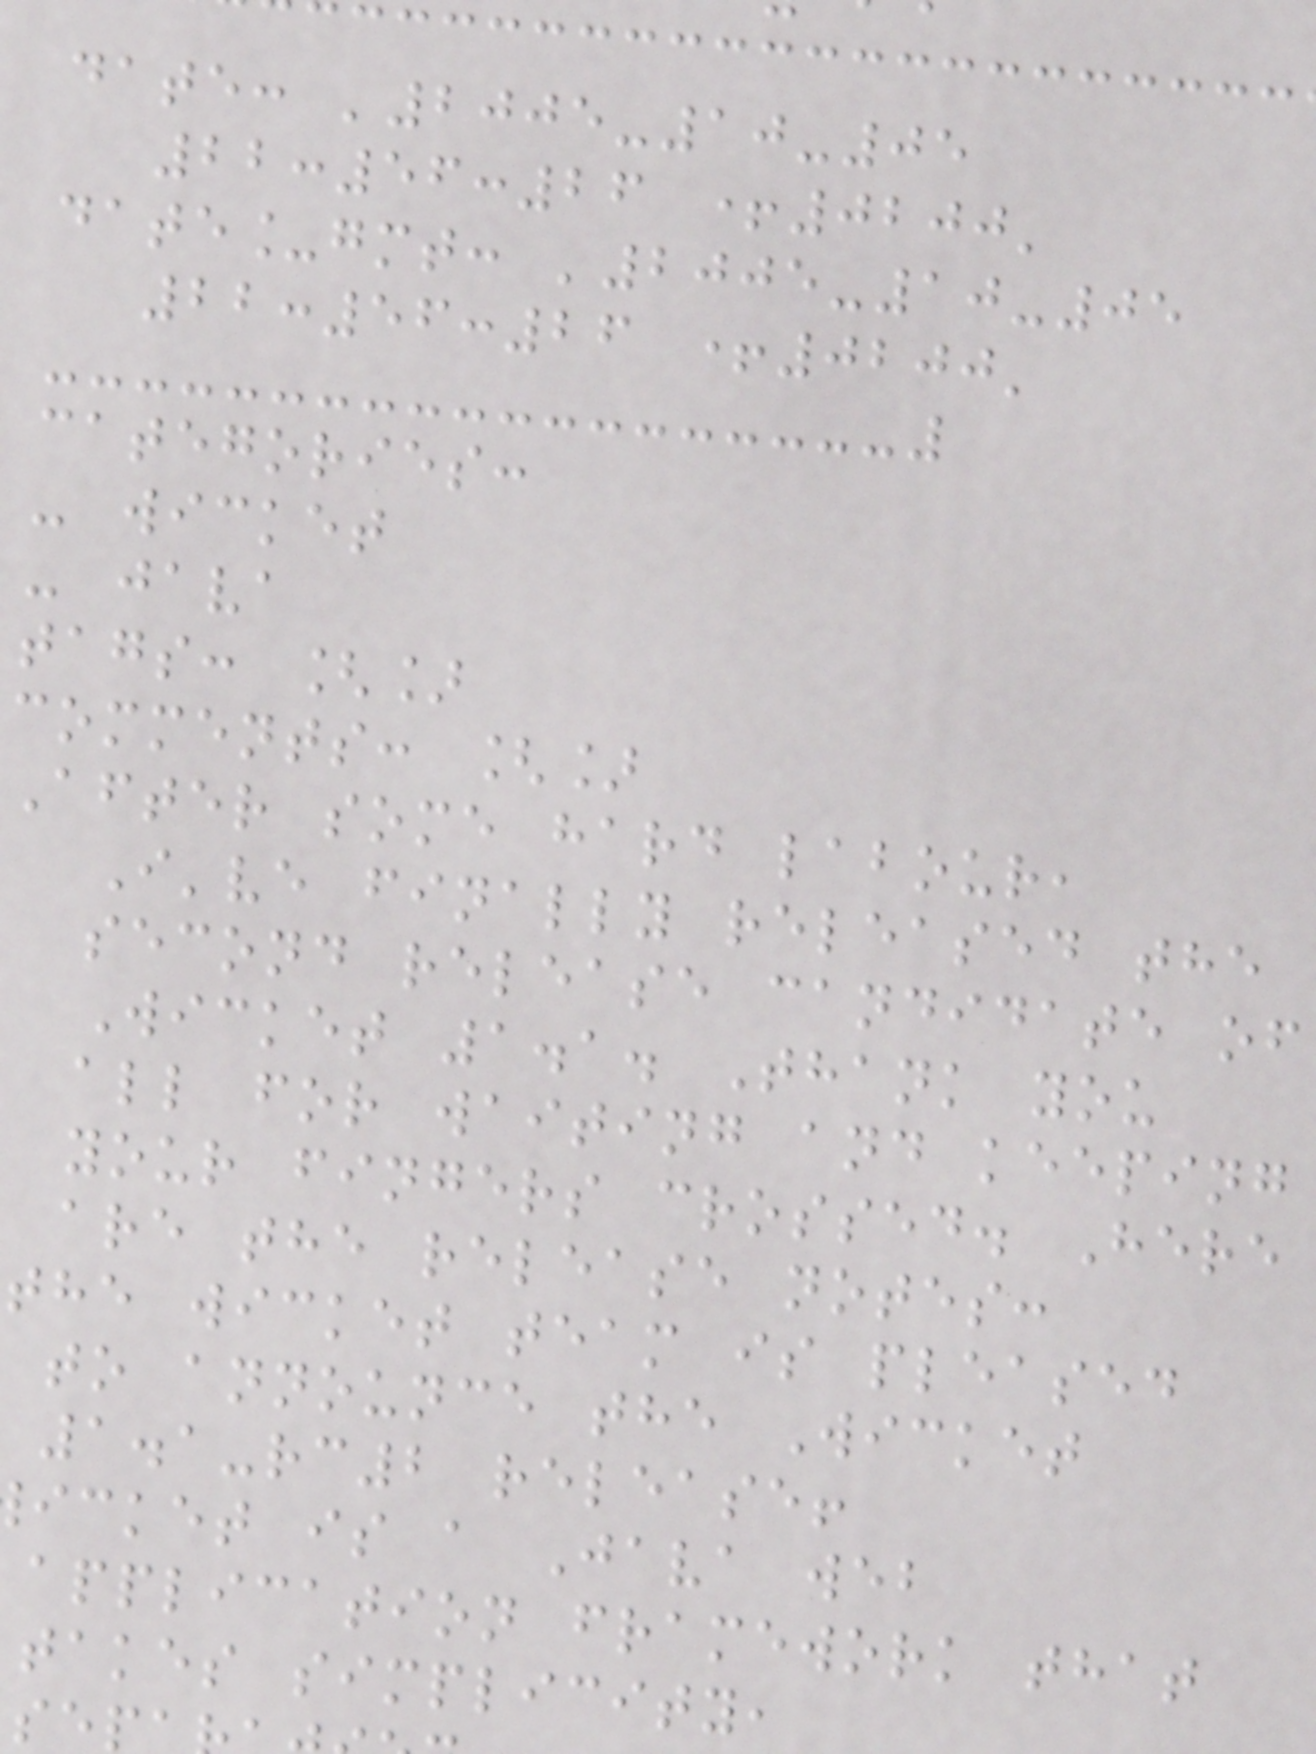date: '2005-10-05
22:56:26 +0200'
date_gmt: '2005-10-05
22:56:26 +0200'
categories:
- wicket
- java
tags: []
comments: []
After some hard labour,
I've finally released the
second release candidate of
Wicket 1.1. Thank you
all for waiting and keeping
your fingers crossed. Here
are the release notes:
the wicket team is pleased
to announce the Wicket
1.1-rc2 release!
icket is a Java web
application framework that
takes simplicity,
